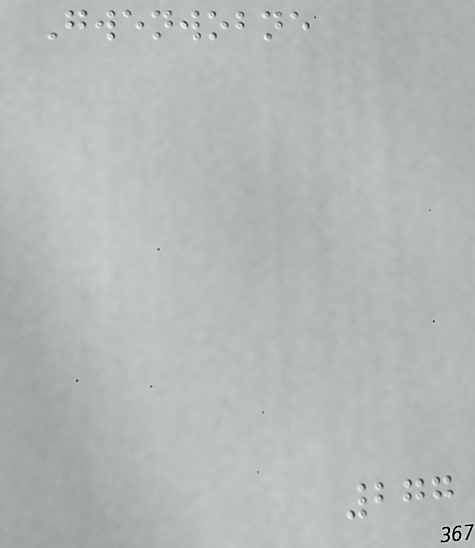Gwenwobne
277
